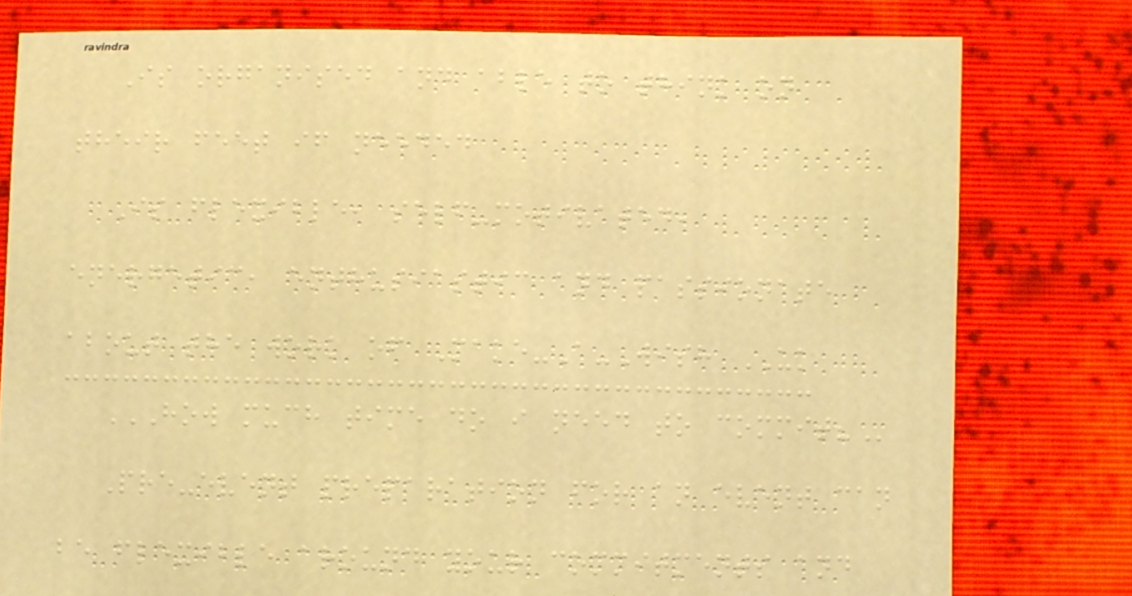Is organised and able to think on
their feet if needed
Is flexible, self-motivated,
energetic, enthusiastic and passionate
about the work of Make-A-Wish UK
HOW MUCH TIME DO I NEED TO COMMIT?
Pre-event preparation for an event can
be flexible around your commitments and
